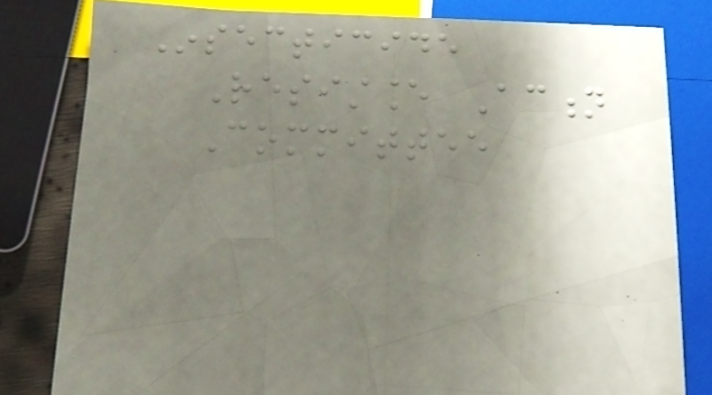Insecticide
Resistance Action
Committee
